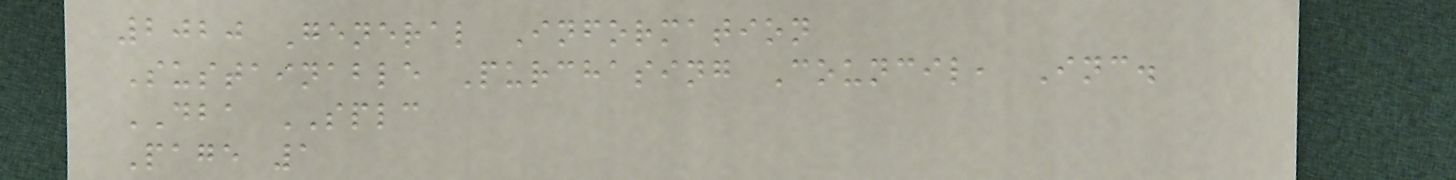2020 General Information
Sustainable Purchasing Council, Inc.
DBA SPLC
Page 1
